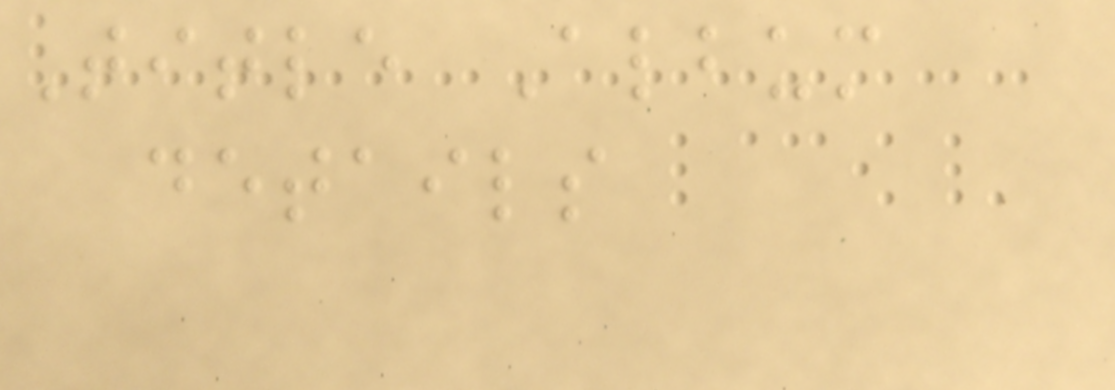Title Album
details
